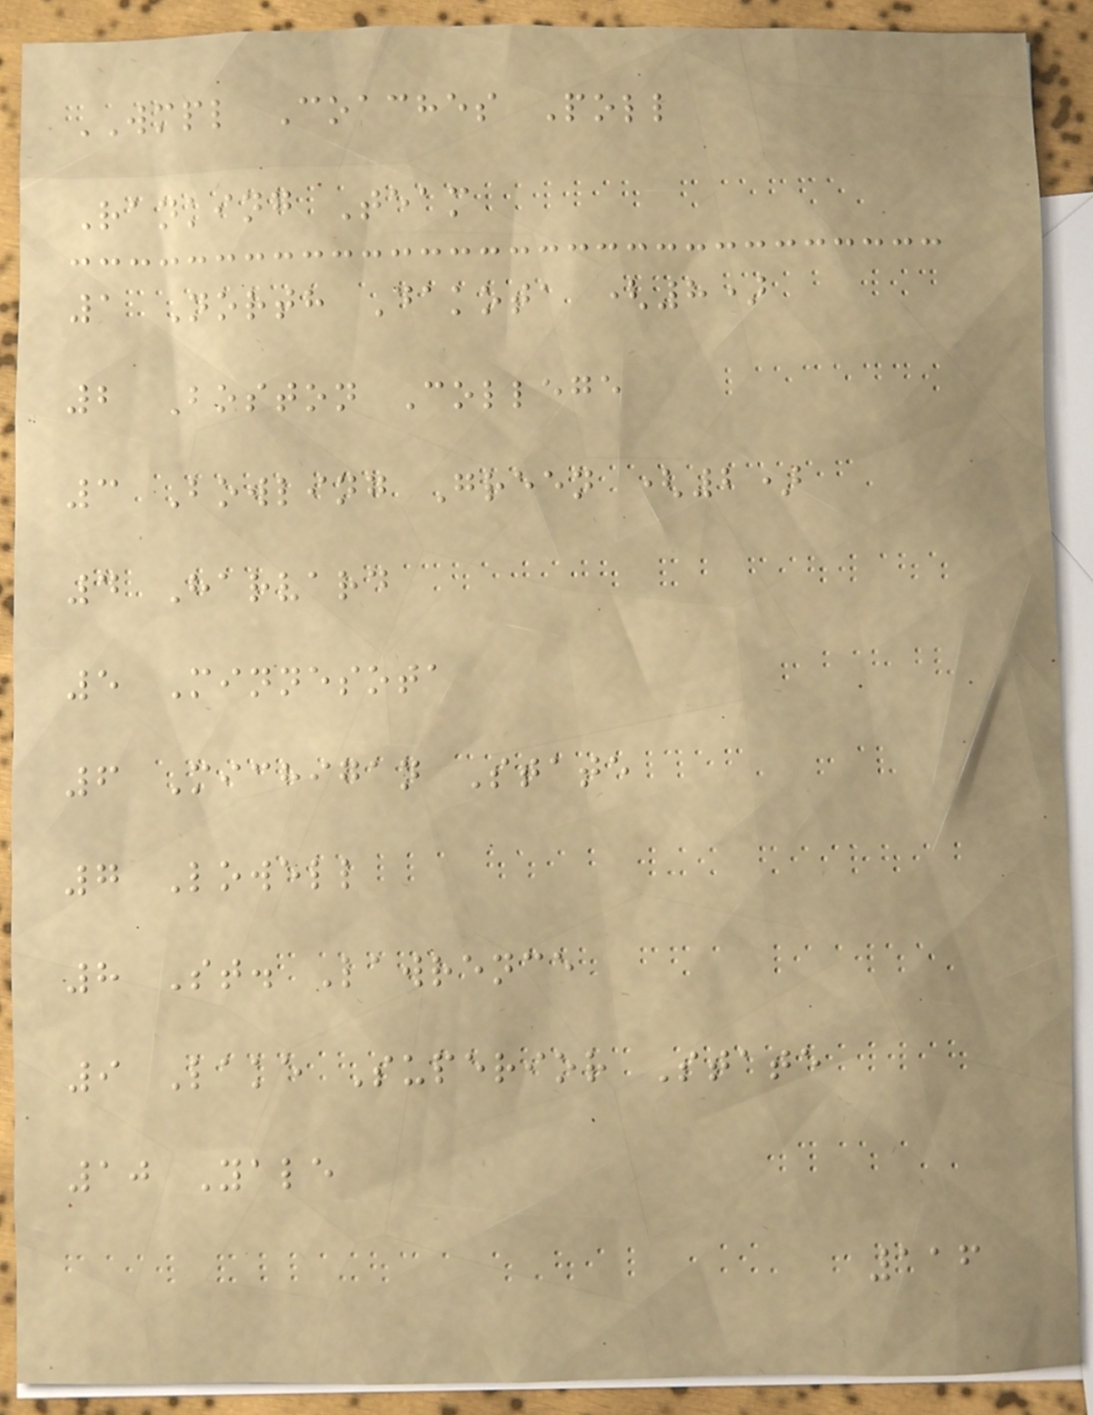WMPL Coaches Poll
Ranking Team
1 North Dakota (8)
2 Boston College
3 Bowling Green (2)
4 Harvard
5 Minnesota
6 Michigan State
7 Lowell
8 St. Lawrence
9 Lake Superior State
10 Yale
116
